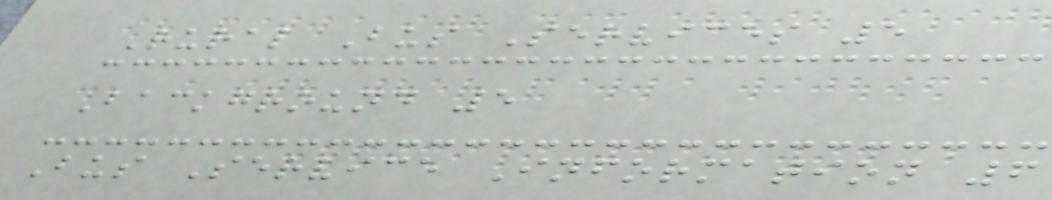Rural Bus Services 5
Background 5
Bus Service Information 6
